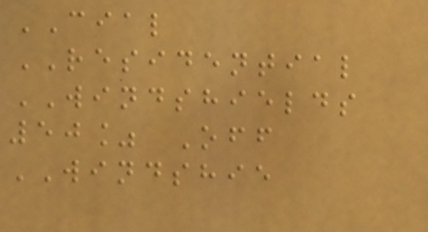CIAL
RESIDENTIAL
WINDSHIELDS
50% Off
WINDSHIE
